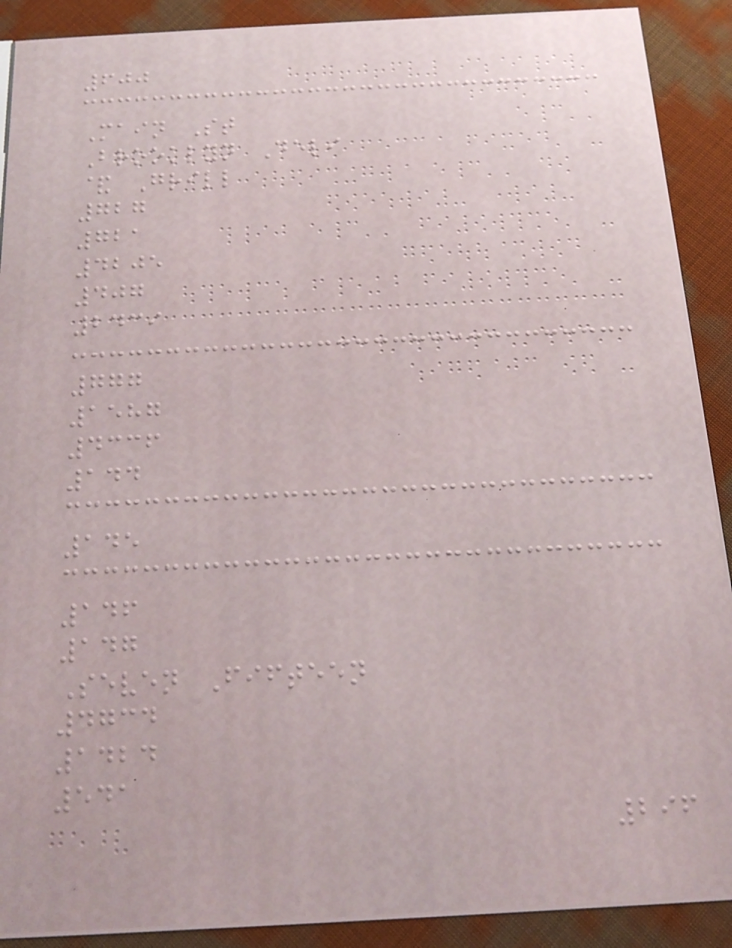600
Main St
Brooklyn Deli
& Grill
727
721
4205
407
2439
777
1587
4336
144
145
146
147
Seven Fifteen
4734
1424
541
296
